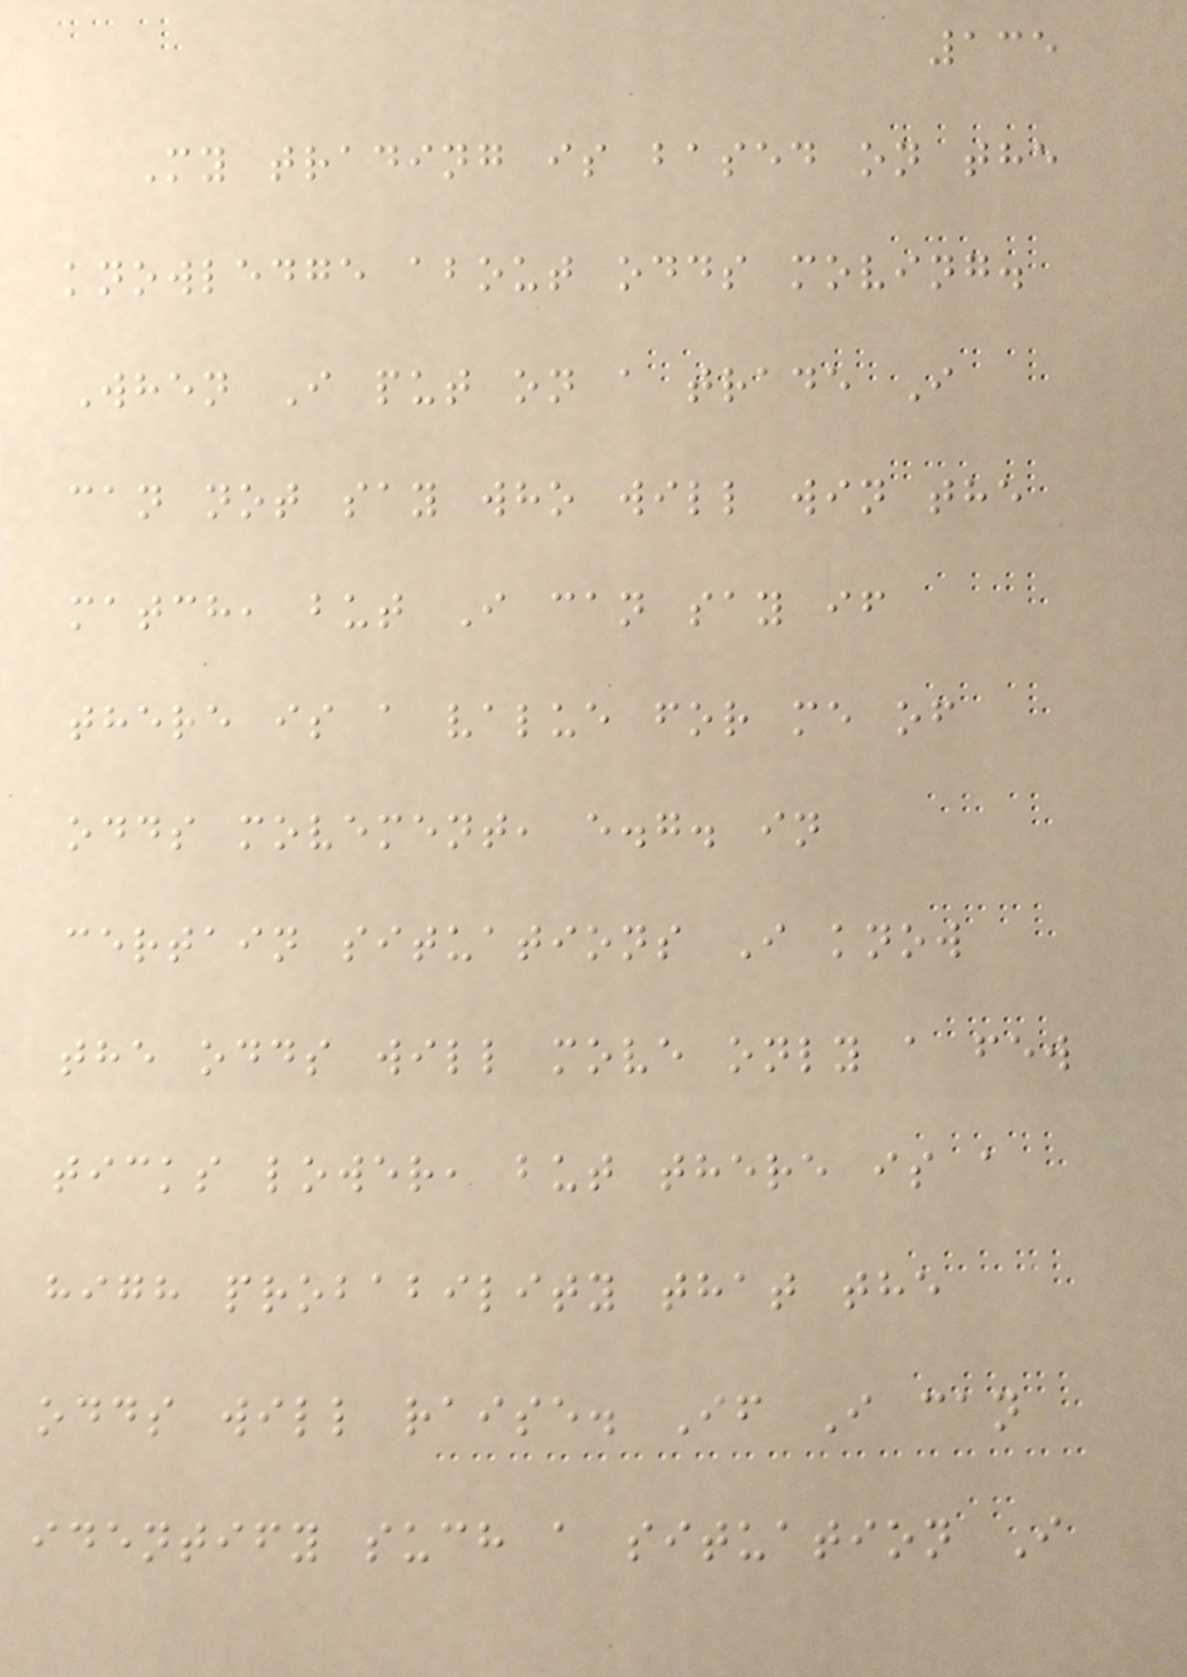135
My trading is based on the
knowledge about odds moving.
When I put on a trade I
can not say who will win the
match, but I can say if
there is a value for me of
odds movement, e.g. in
certain situations I know
the odds will move only a few
ticks lower, but there is a
high probability that the
odds will raise. If I can
identify such a situation I
